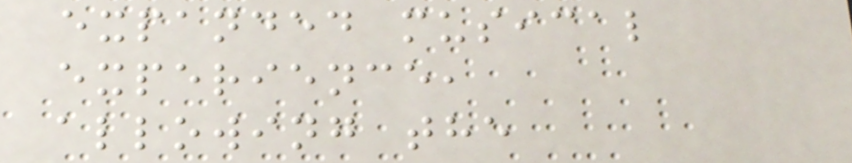expanded musical
experience,
allowing the
